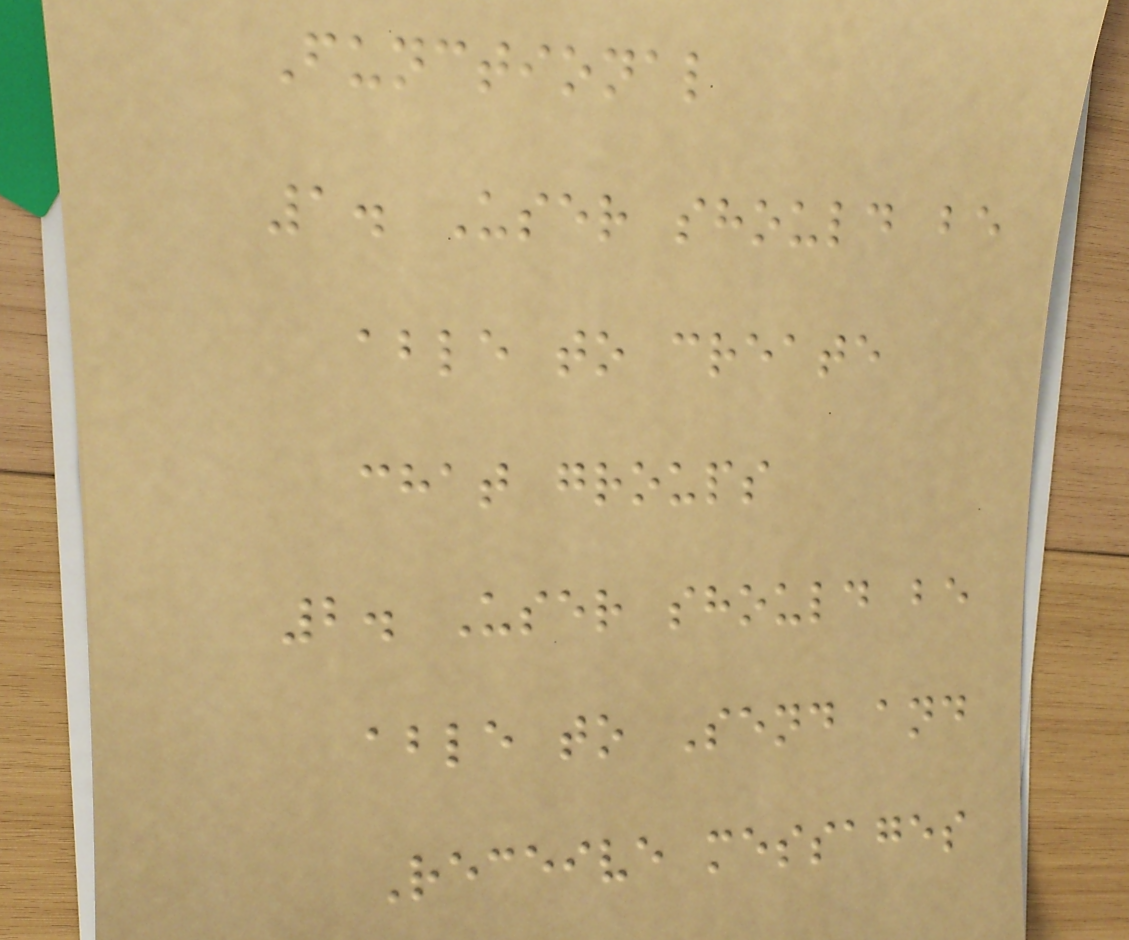Functional
1. User should be
able to create
chat groups
2. User should be
able to Send and
Receive messages
